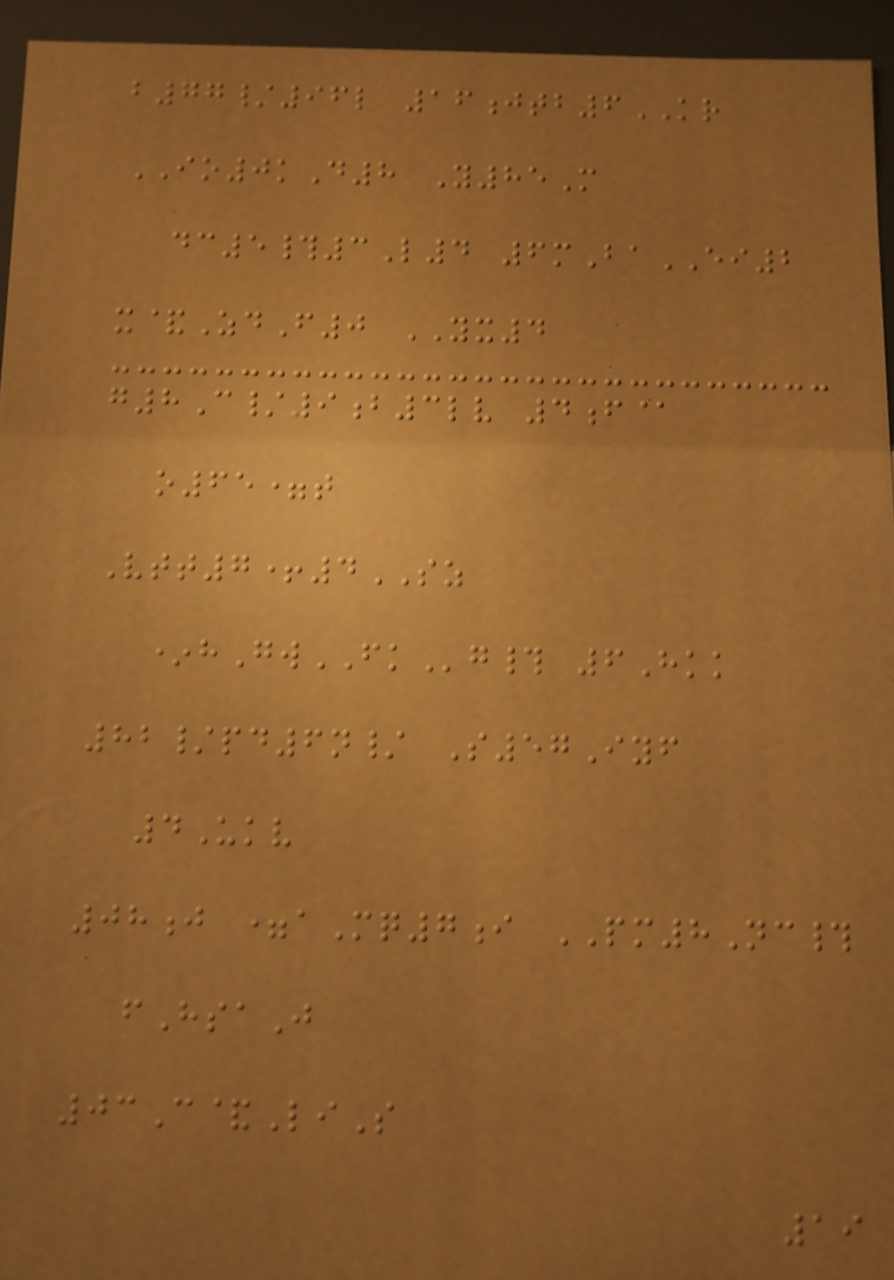b77/96l 16jtb6KR
IO0kD8 Y85M
dc5#3L4 6mBaEI2
x&ZdF0 YX4
g8C/9b3lv 4f@
o65=t
Vtt7+4SZ
*hGwFKg# 6Hkk
82/pd6n/ S57Iyf
4Ukv
08j =aMq7i PM8Nc#
fHsaJ
03C&LiS
19
